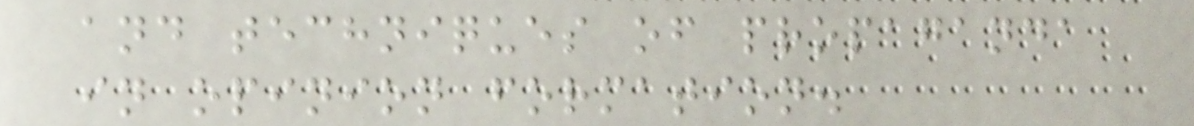and techniques of propaganda
in opinion formation.
